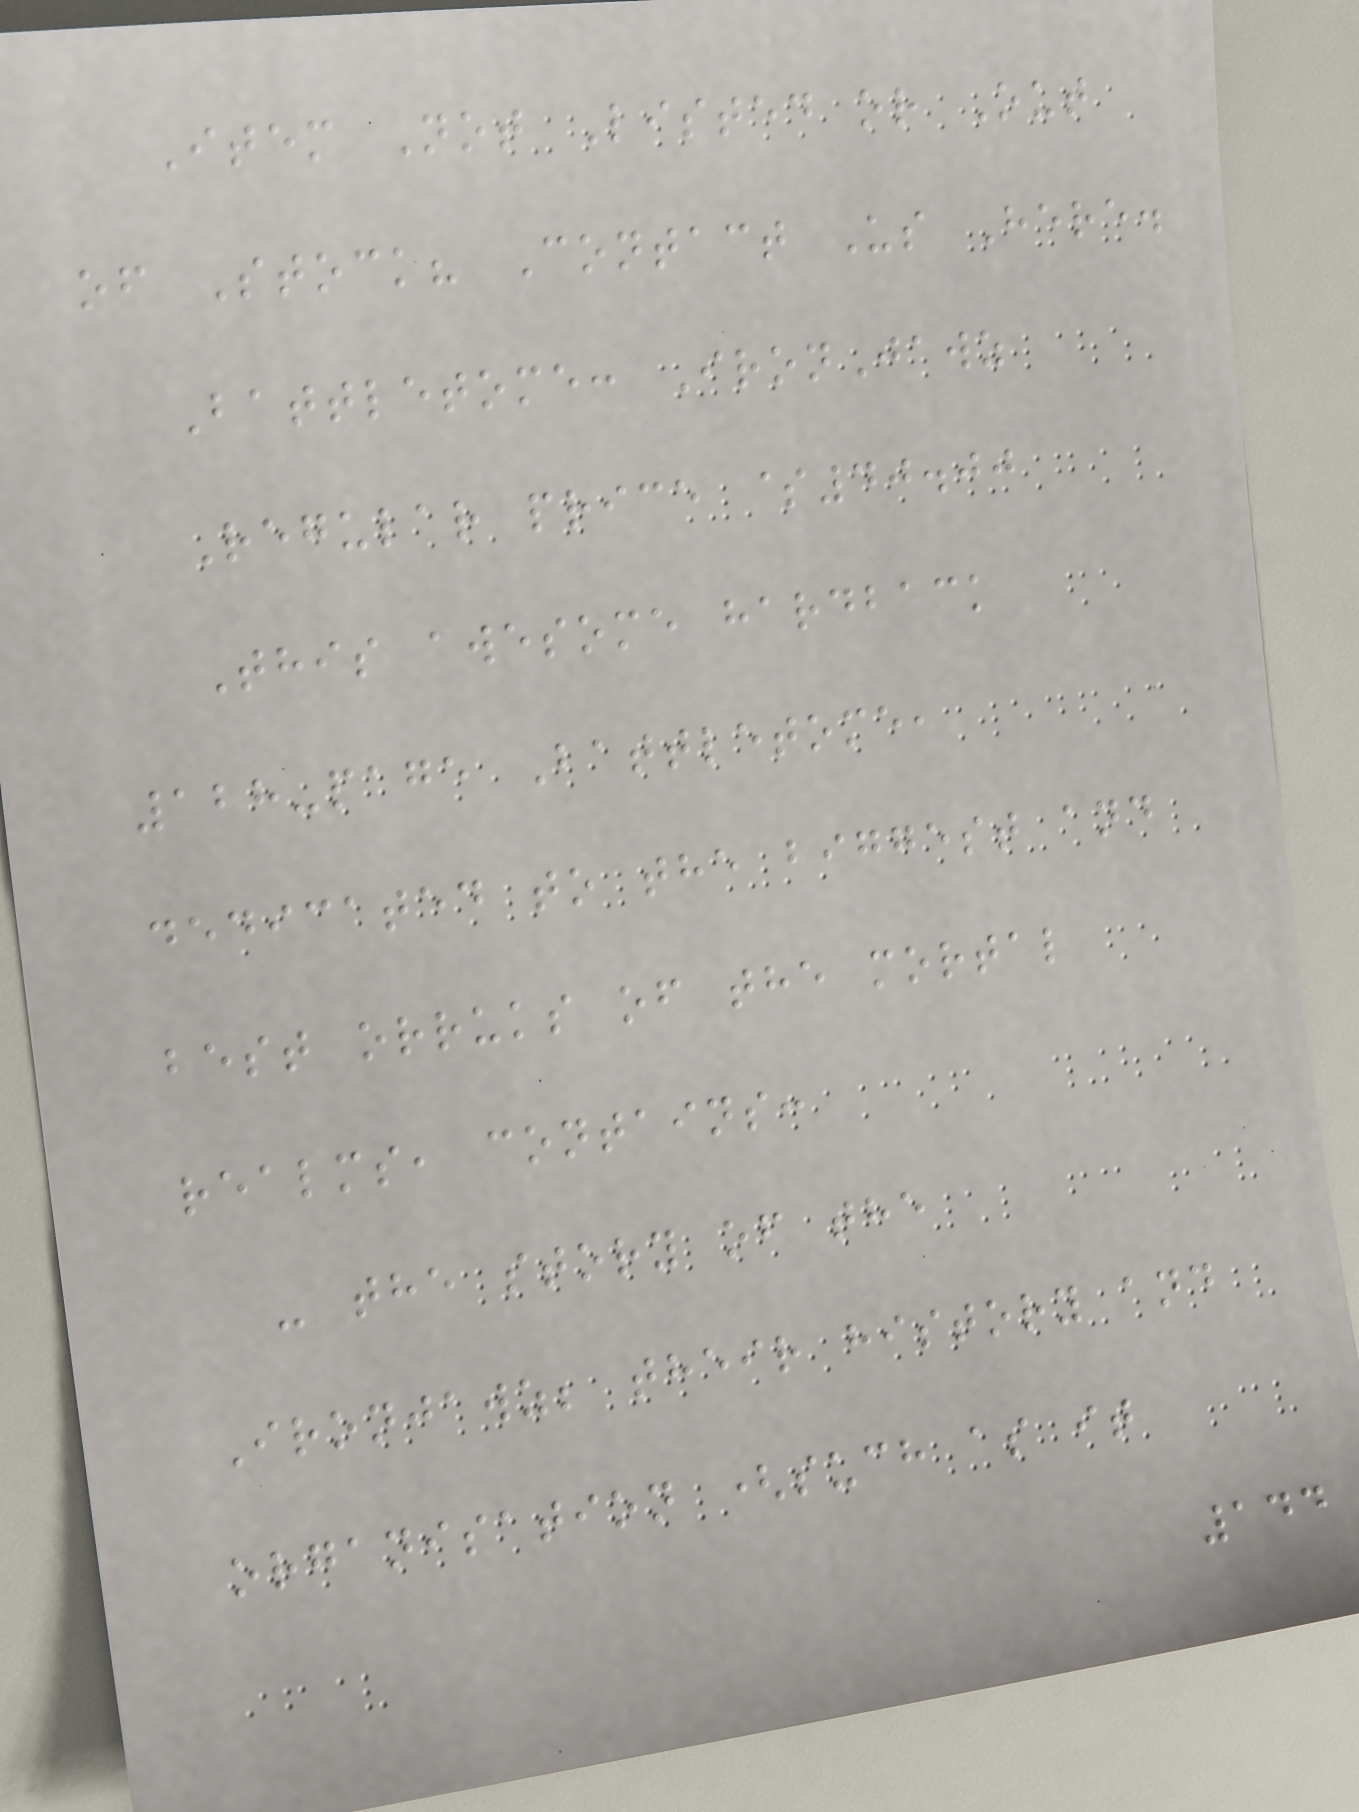Item Not Listed or Out
of Stock? Contact Us Here.
Battletome: IronJawz
Regular price $40.00
This awesome hardback
128-page Battletome,
dedicated to the biggest and
best orruks of the mortal
realms, contains:
- the story of the
Ironjawz; their history and
organisation (such as it
144
